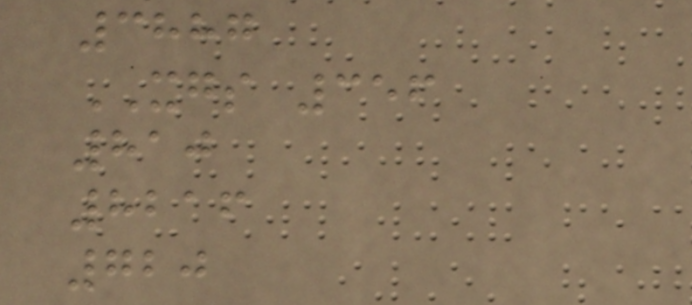3887
XGS 356
810
8216
720
